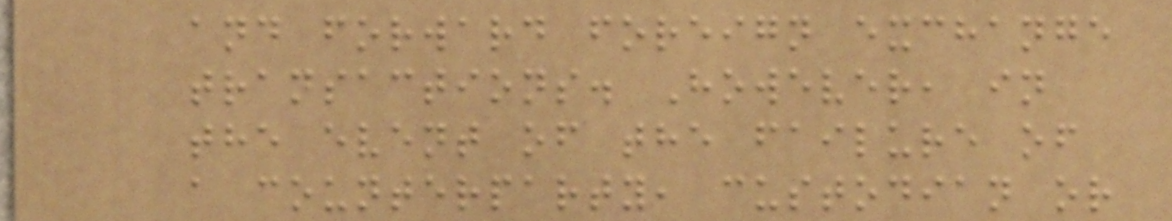and forward foreign exchange
transactions. However, in
the event of the failure of
a counterparty, custodian or
